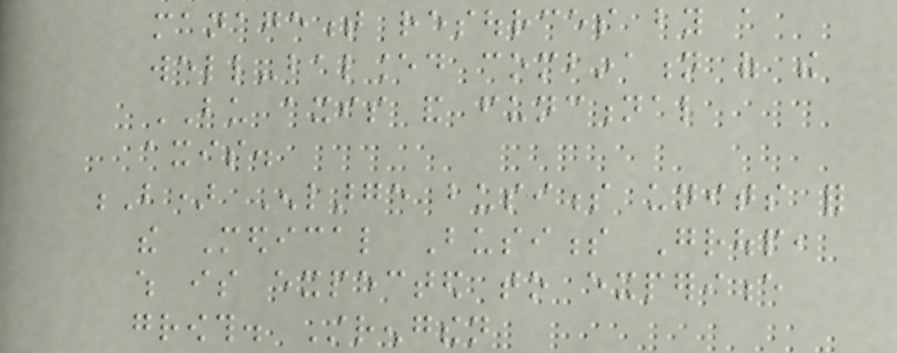management resources by a
well-balanced combination of the
BU axis and functional
axis.
B) Enlarge business units for
the Medical Business Group,
which is expected to experience
growth. Strengthen
